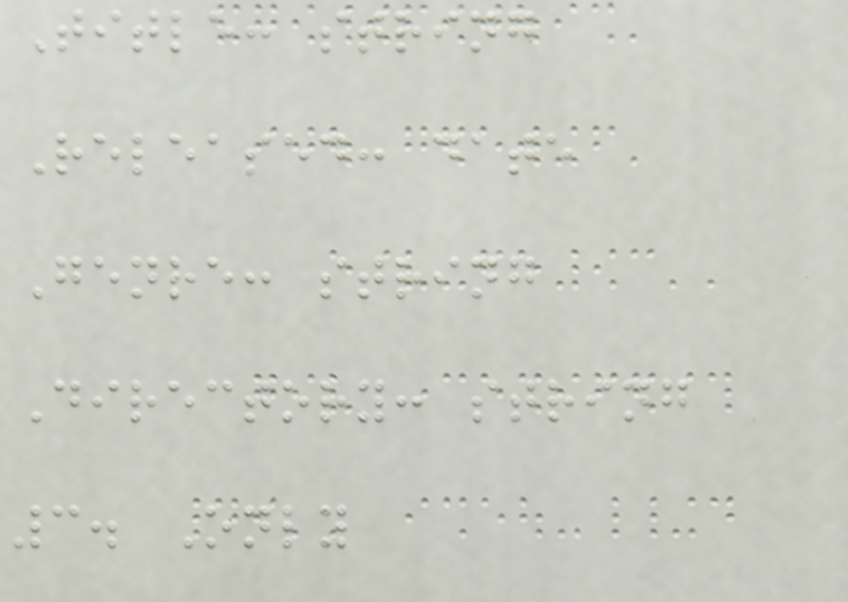Title: string
Released: date
Genre: string
Directory: string
3. Only
